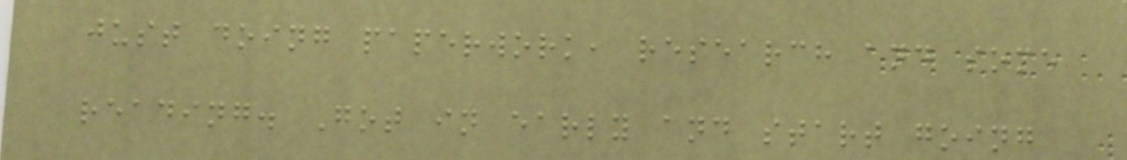just doing paperwork, research and some
reading. Got in early and start going
